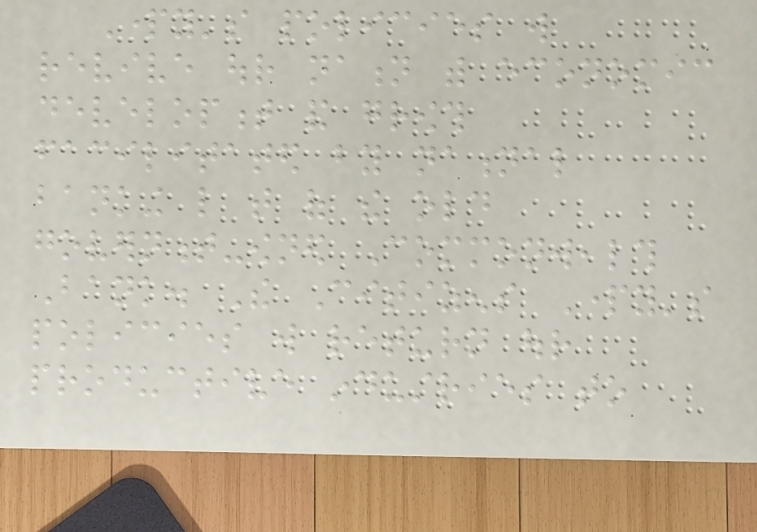Party's policies will
revive our nation with economic
development and growth
facilitated by national
banking like that of the old
government-owned Commonwealth
Bank. The Citizens Party's
policies will return our
productive industries to
